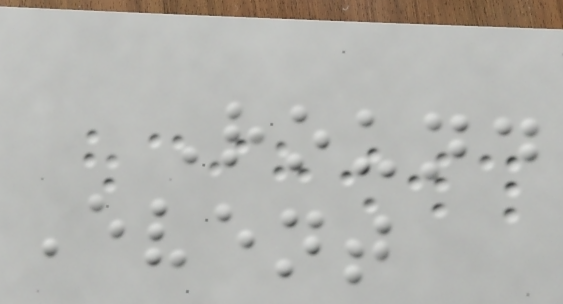Round
Event
